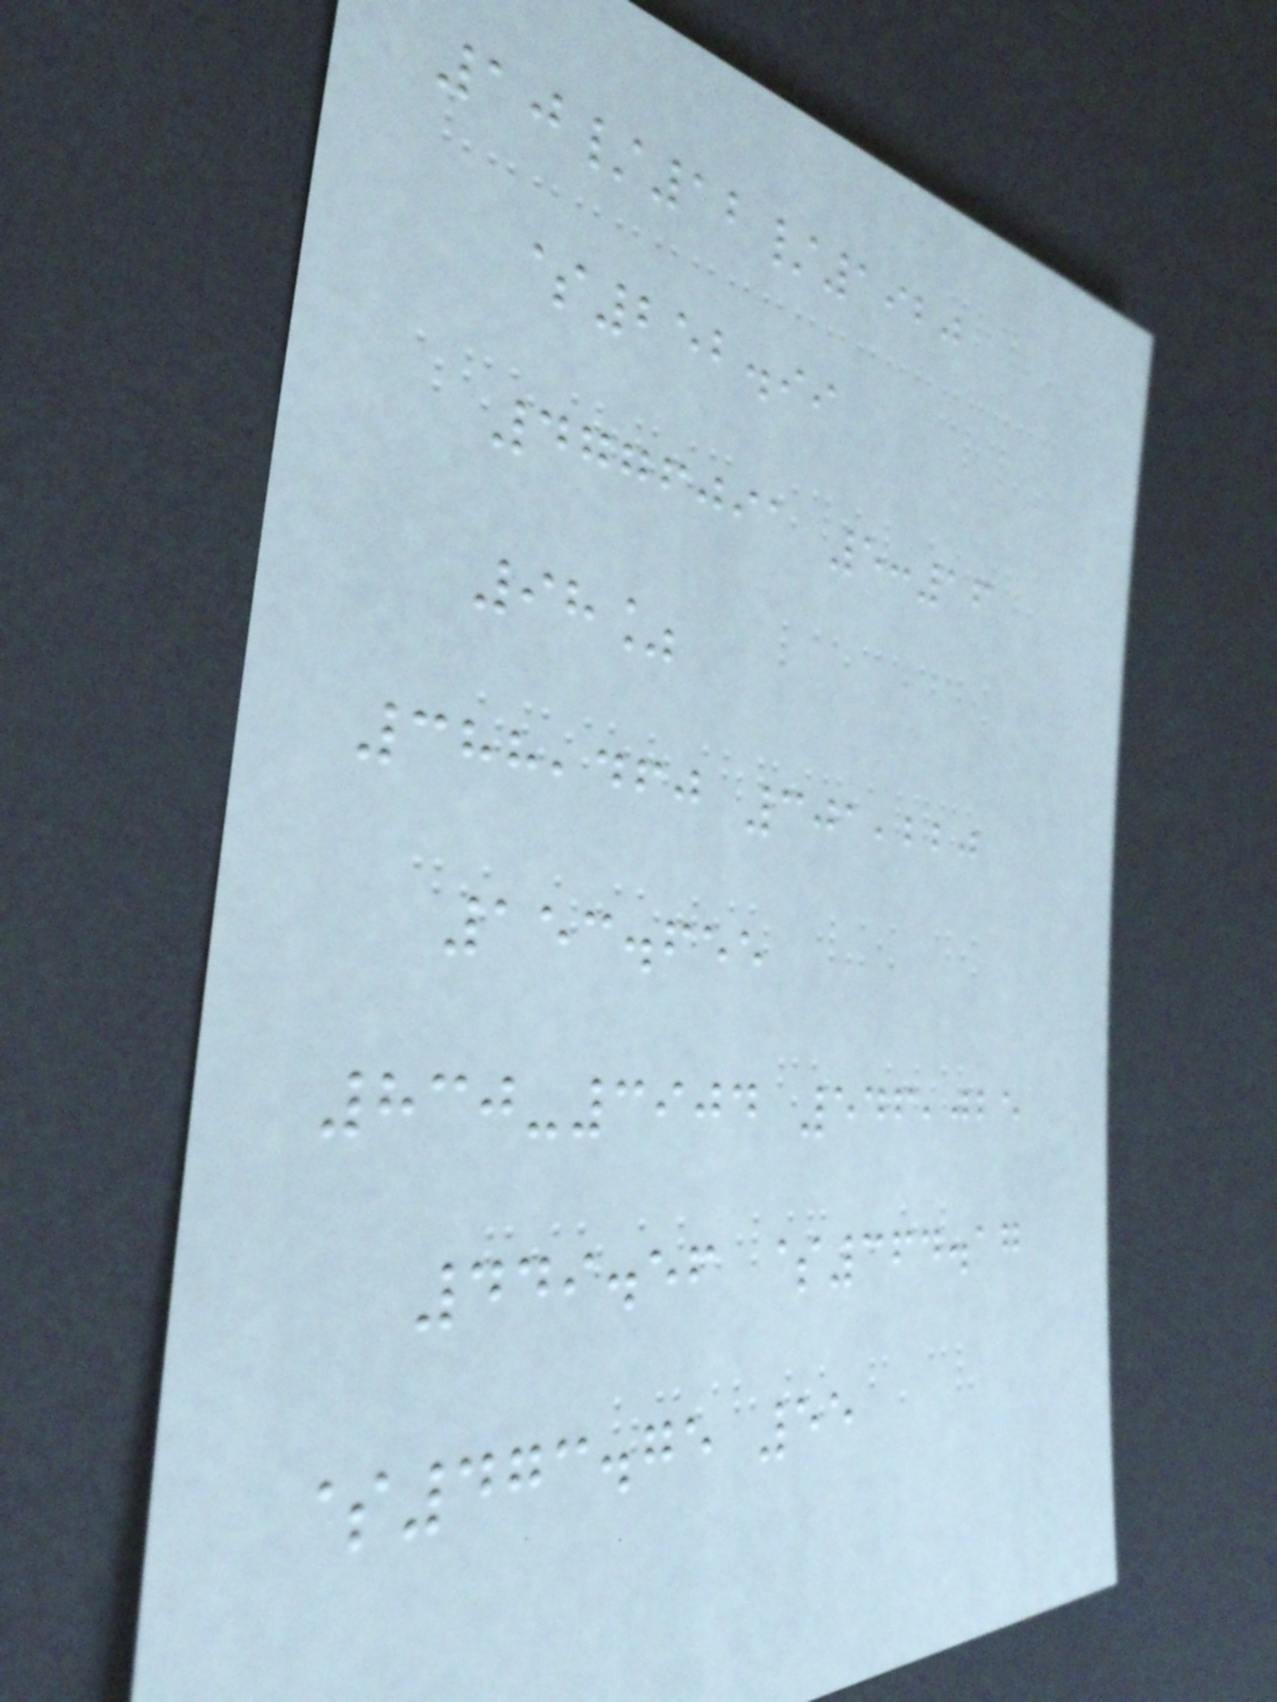10/12/1920
$252.99
4776091 5:16
98%
388,460 301,220
153.655
830-3904 546,025
449.56 $364.17
$473.75 55
